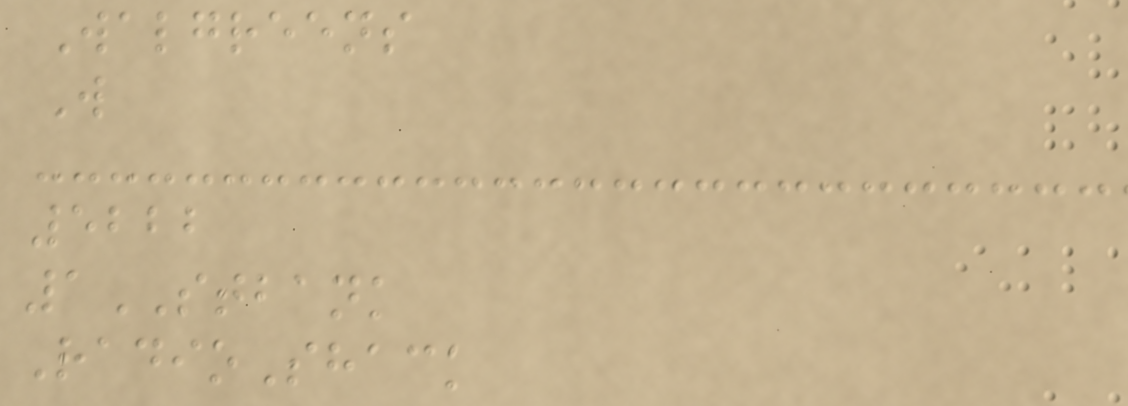Walgreens
W
5222
1STBANK
RadioShack
